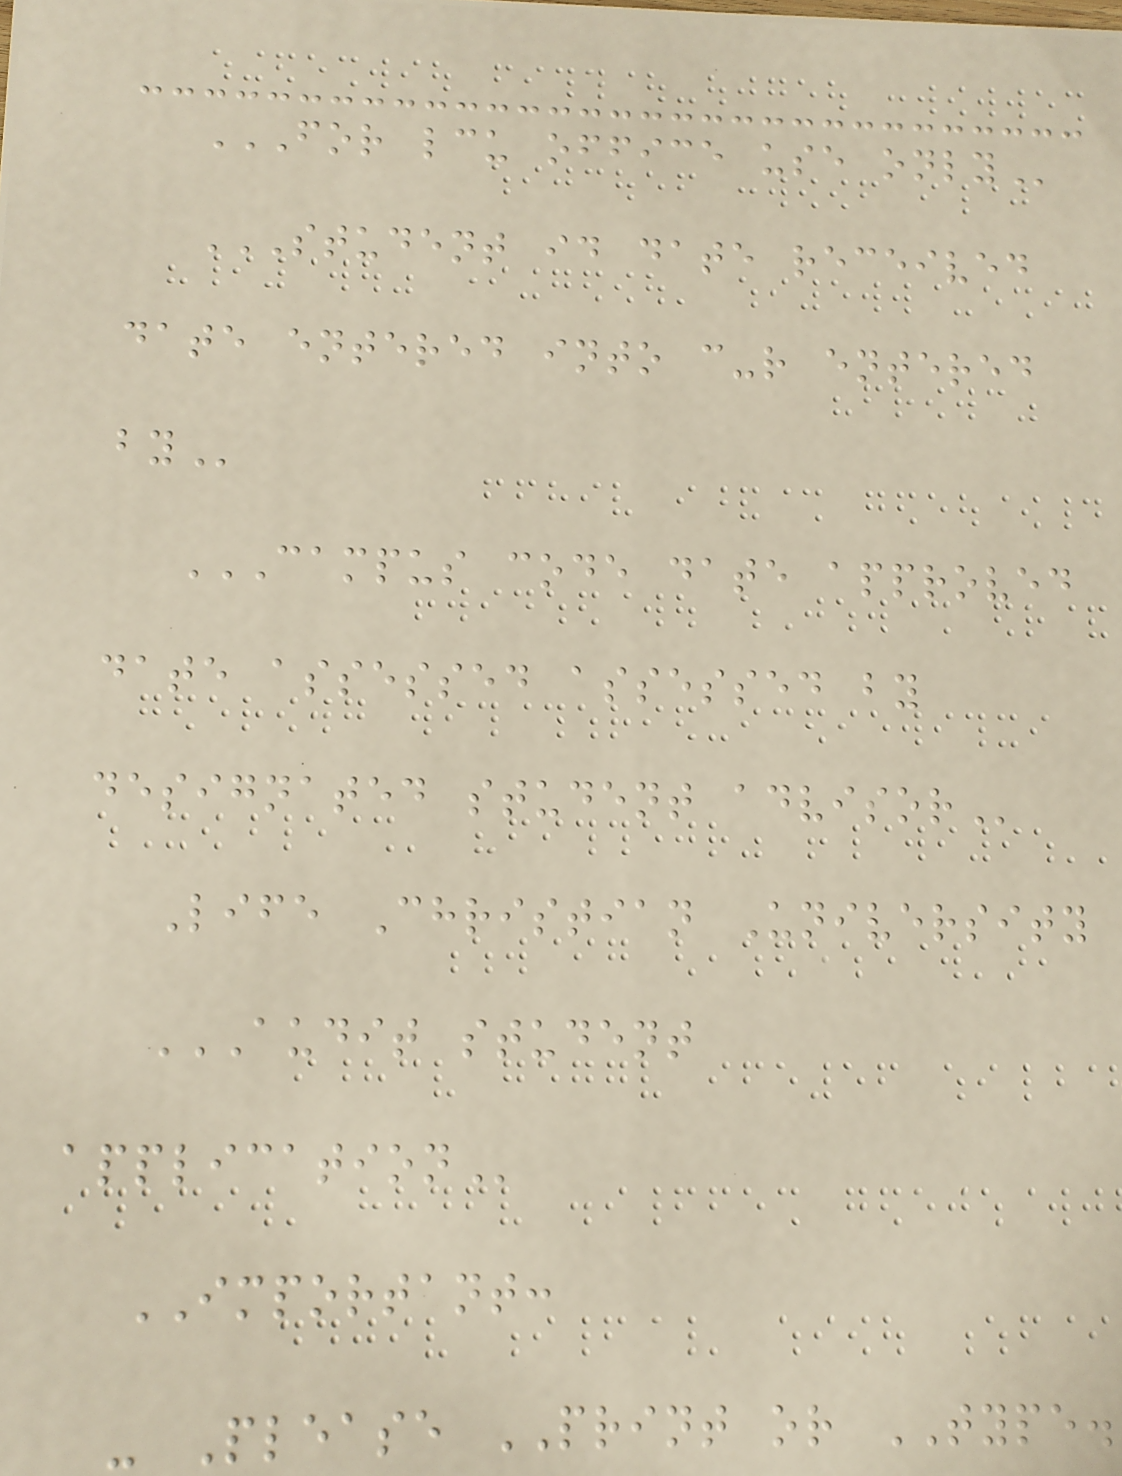FOR LCU OFFICE USE ONLY
STUDENT ID DATE RECEIVED
DATE ENTERED INTO C-R ENTERED
BY
CAMPUS CODE DATE APPROVED
DATE ASSESSED ASSESSED BY
DESIGNATED STUDENT ADVISOR
Life Christian University
AUDIT STUDENT
APPLICATION
IMPORTANT:
- Please PRINT or TYPE.
